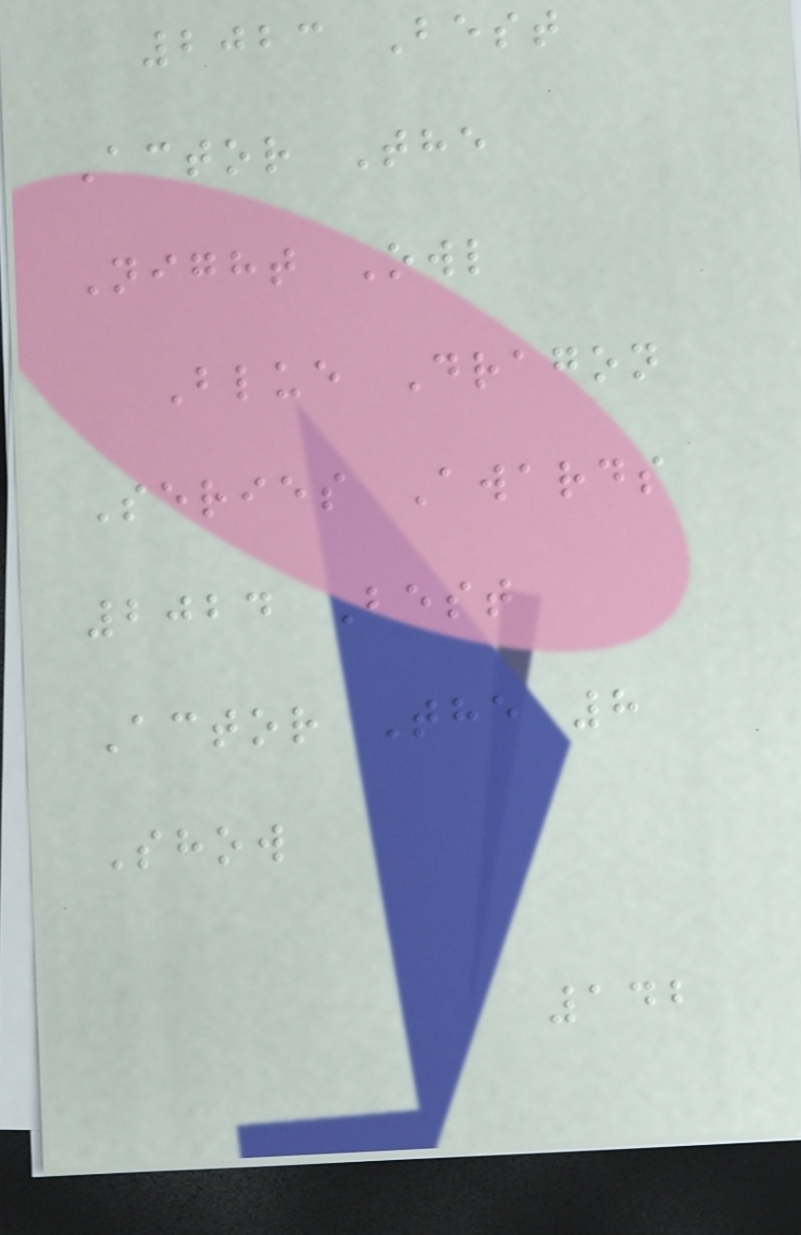2023 Best
Actor The
Night Owl
Blue Dragon
Series Awards
2024 Best
Actor The 8
Show
142
